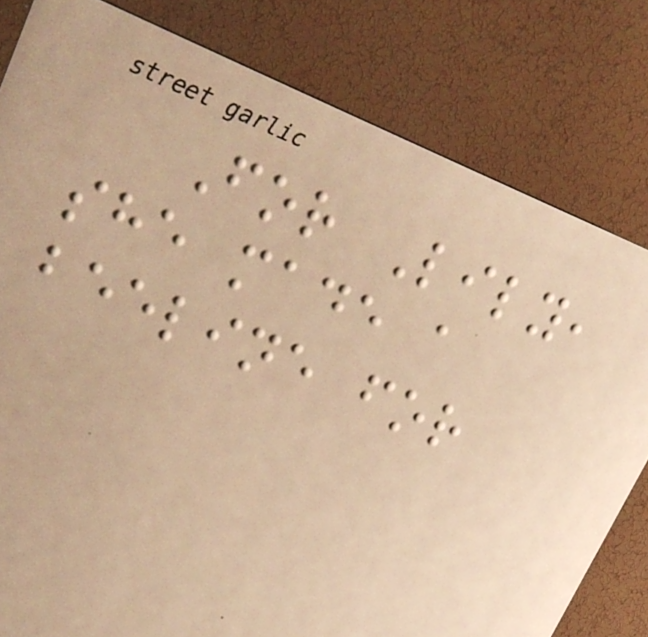For Lily,
she made a
beeline for
